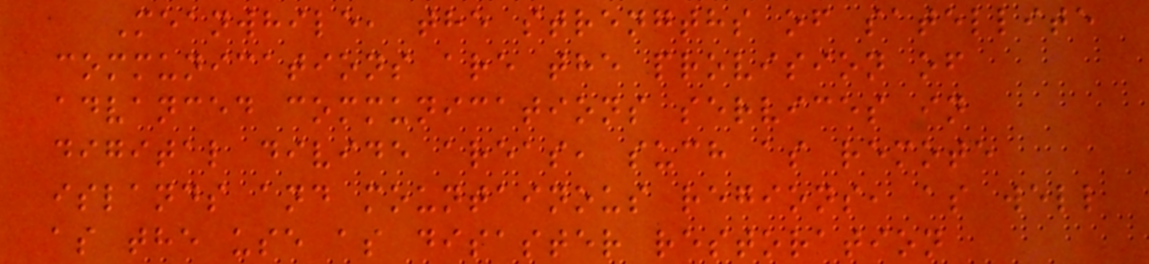Meanwhile, the strengths of satellite
communications are the provision of
advanced communications services in
digital divide areas, such as remote
islands and mountainous regions, as well
as the use as disaster restoration
